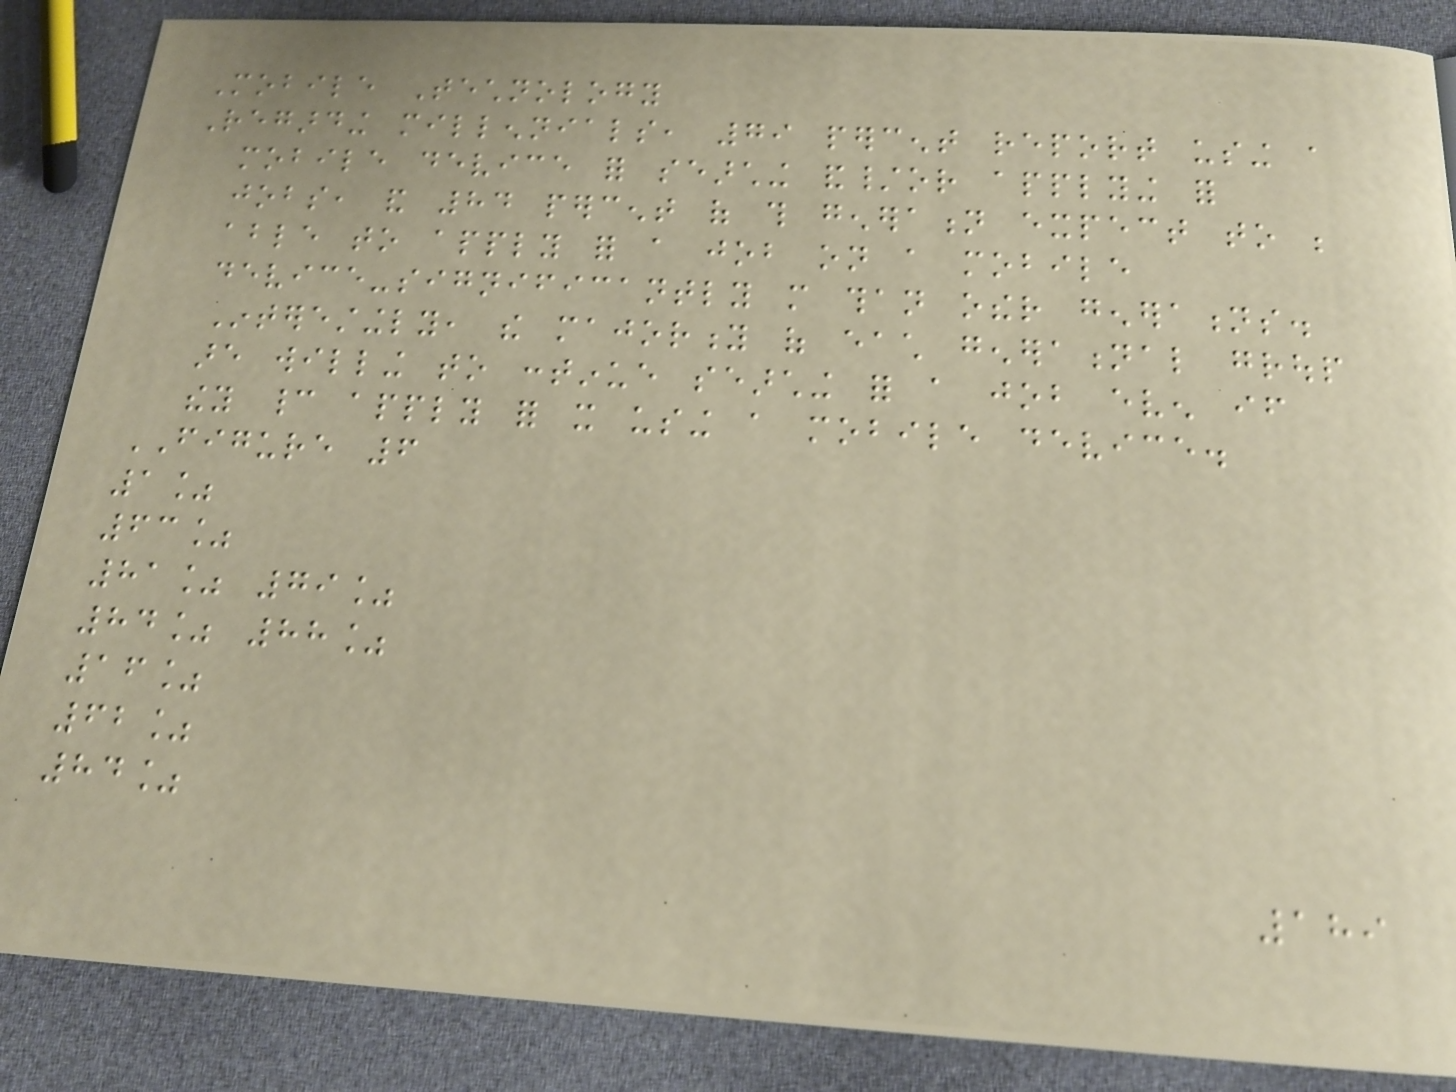Mobile Technology
Regarding millennials, 79 percent report using a
mobile device for searching and/or applying for
jobs, and 84 percent of this generation expect to be
able to apply for a job on a mobile
device-significantly more than other generations.
Interestingly, the majority of each generational group
are willing to continue searching for a job even if
they cannot apply for it using a mobile device.
FIGURE 6
1%
63%
81% 79%
84% 88%
16%
62%
84%
189
